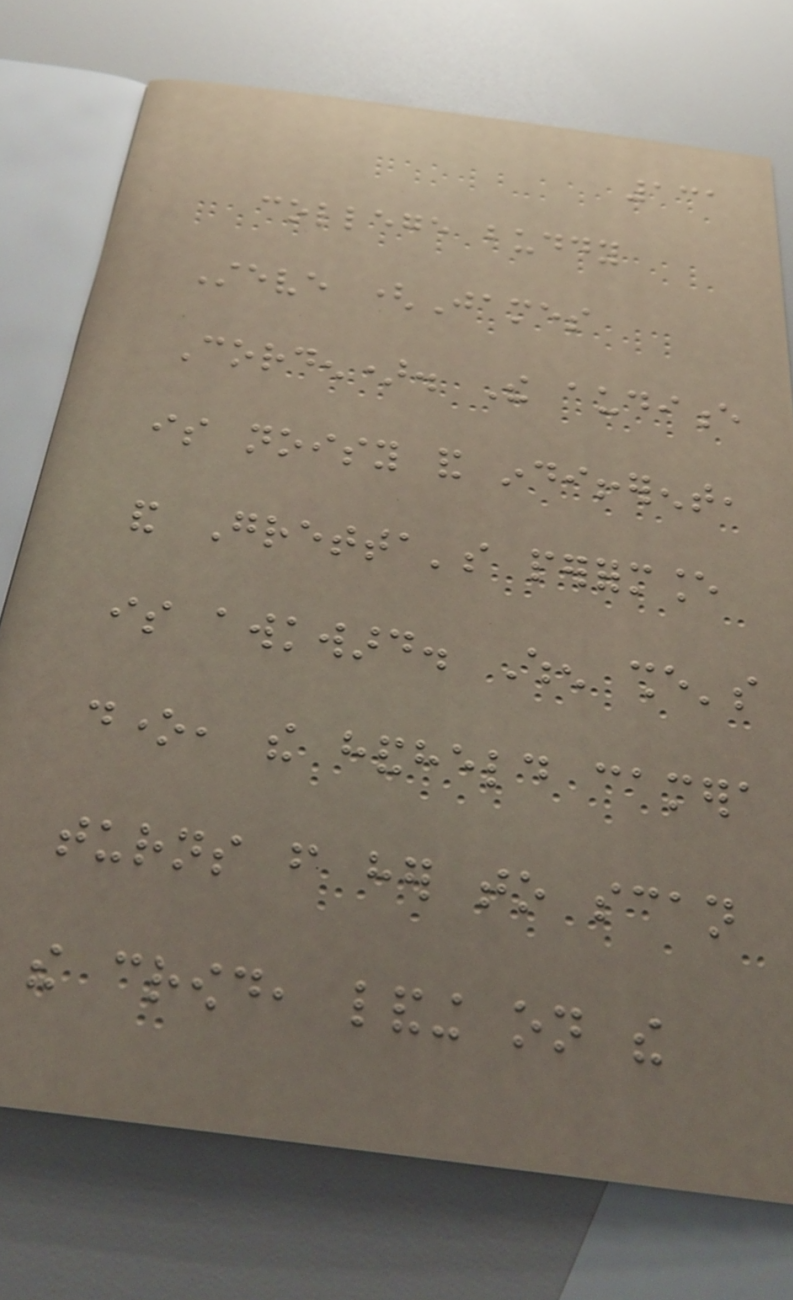131
college buddy
Steve (James
Corden). The audience
is noisy and indifferent,
and Gretta's performance
is awkward. When she's
done, the handheld camera
turns from her to scan
the crowd, landing on the
